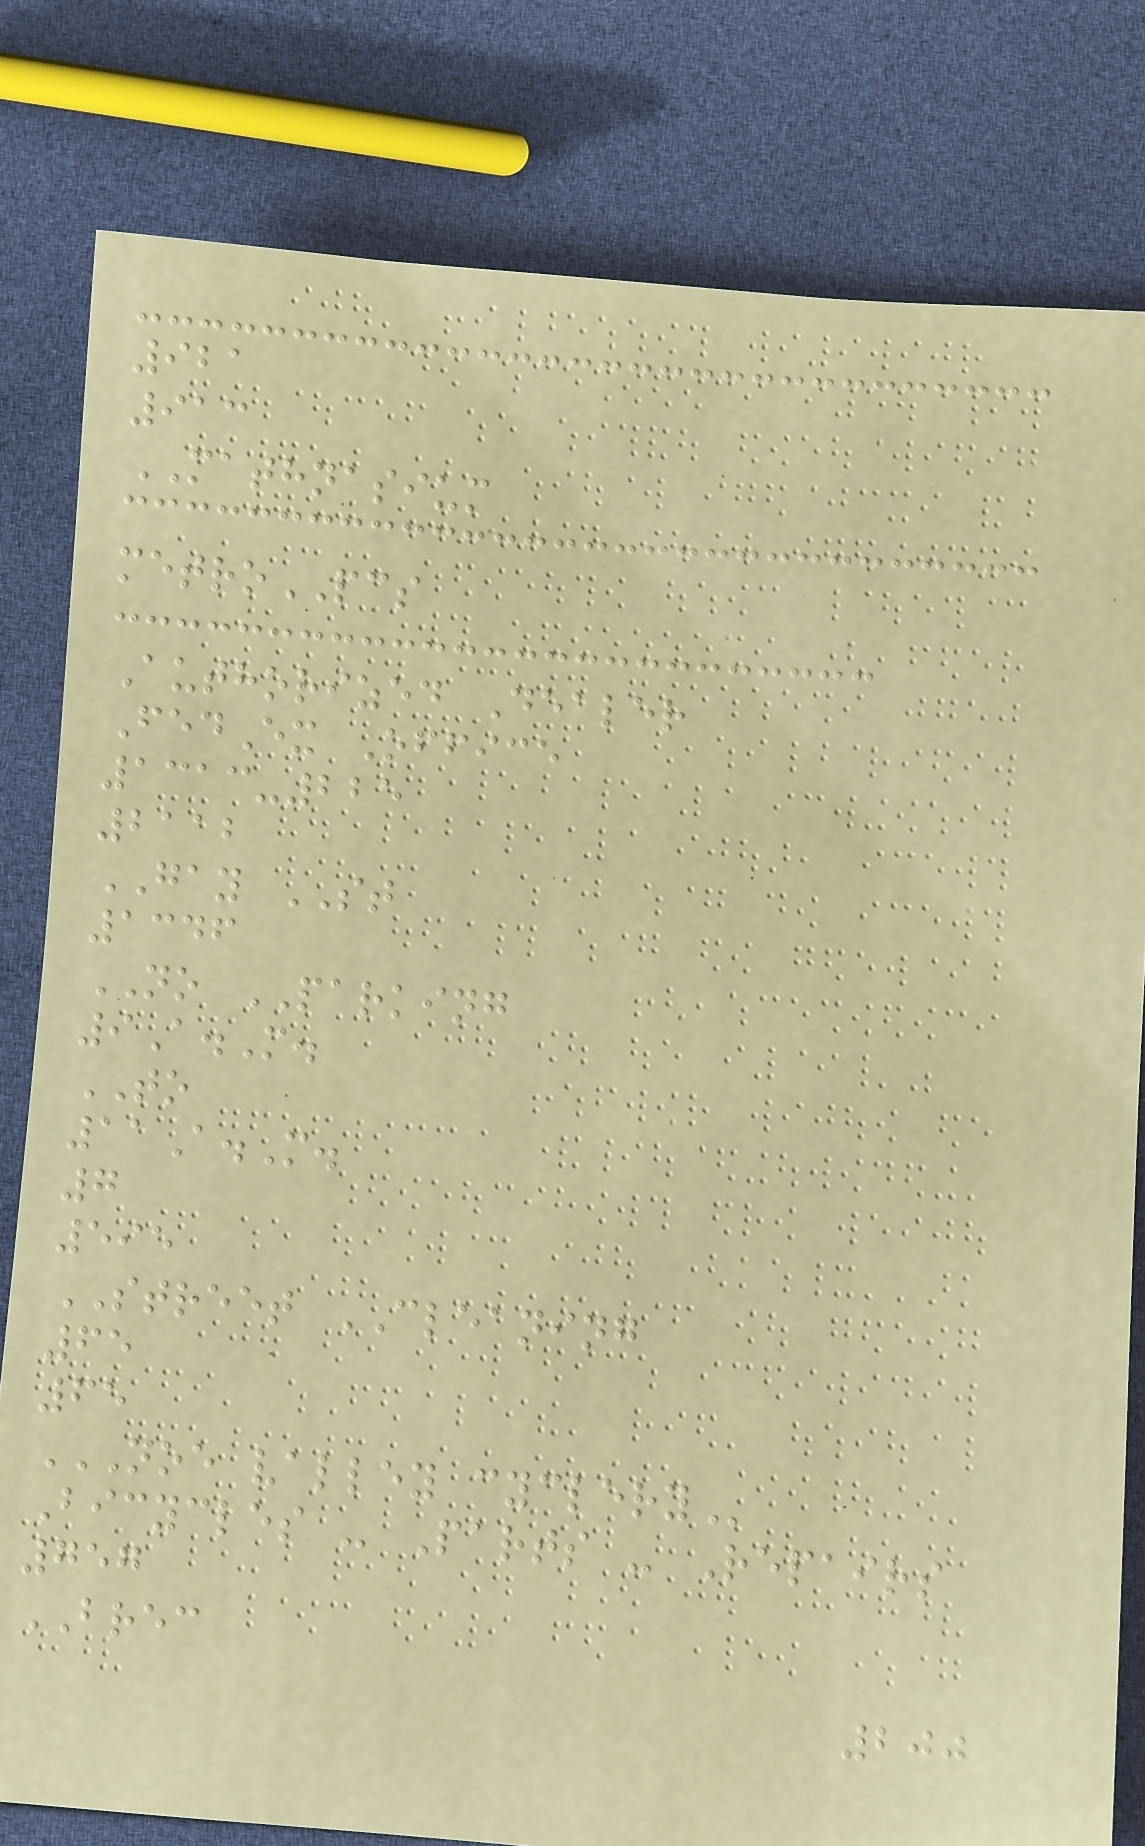921
913
MATHNASIUM
metroPCS
Authorized Dealer
FedEx Office
1313-225
2112
GAY ST
1346
NO PARKING
9A.M.
TO
11A.M.
7
595
STREET CLEANING
65
65
NOE VALLEY CYCLERY
Bicycles - Parts - Repairs
757
BREC
200
